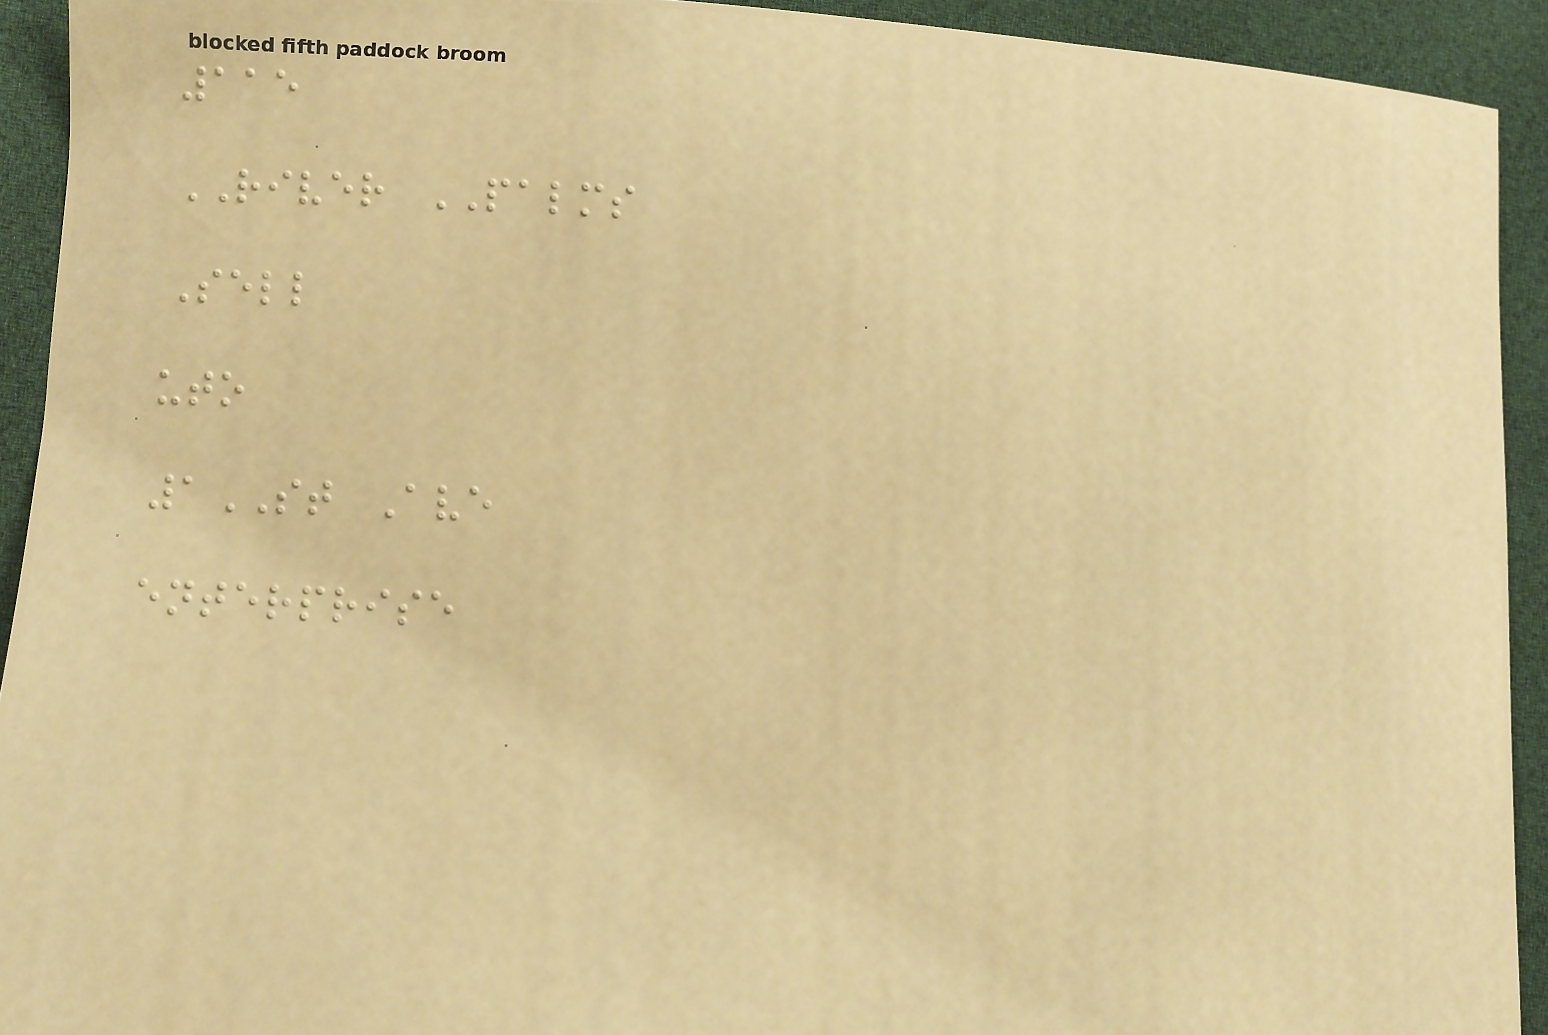115
RIVER PALMS
Sell
uto
1ST Ave
enterprise
